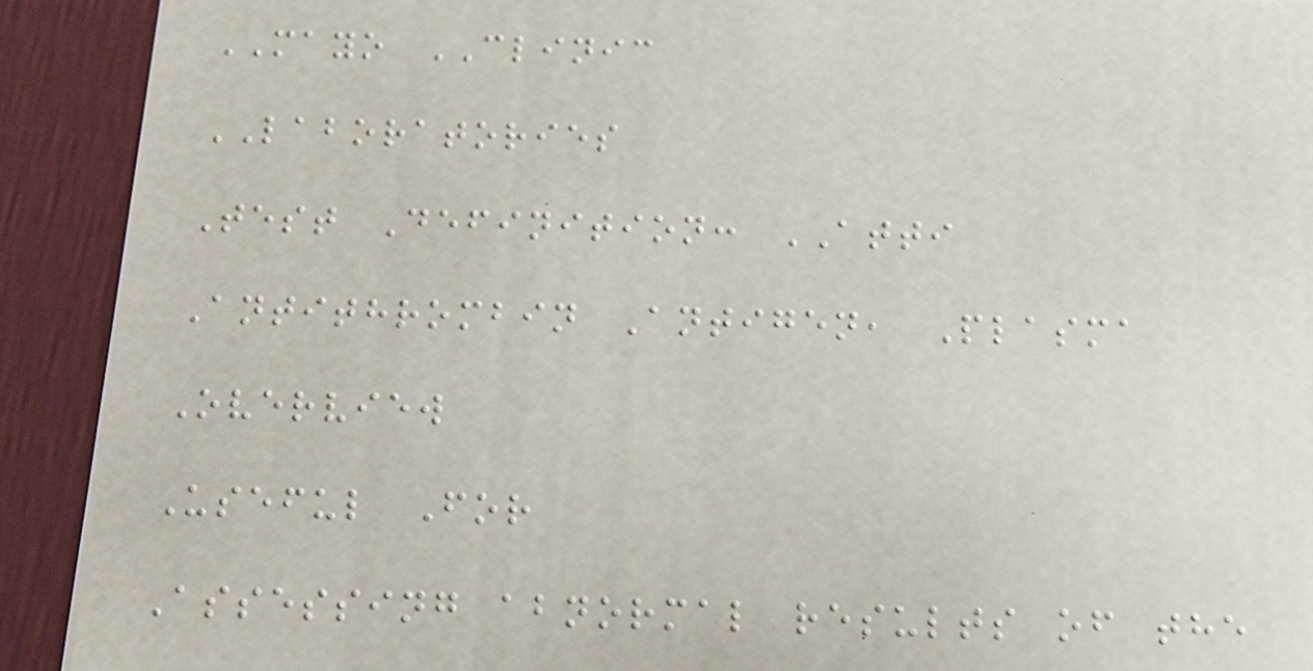MAYO CLINIC
LABORATORIES
Test Definition: ATTI
Antithrombin Antigen, Plasma
Overview
Useful For
Assessing abnormal results of the
